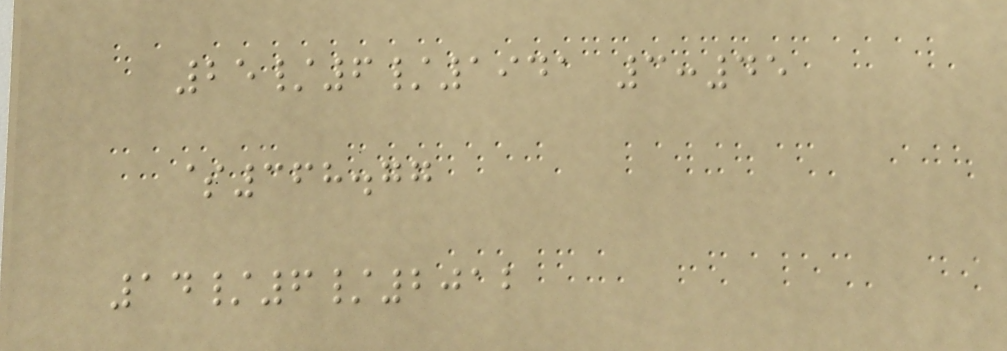25/6/1941 3:45
$368.77
14/6/2012
